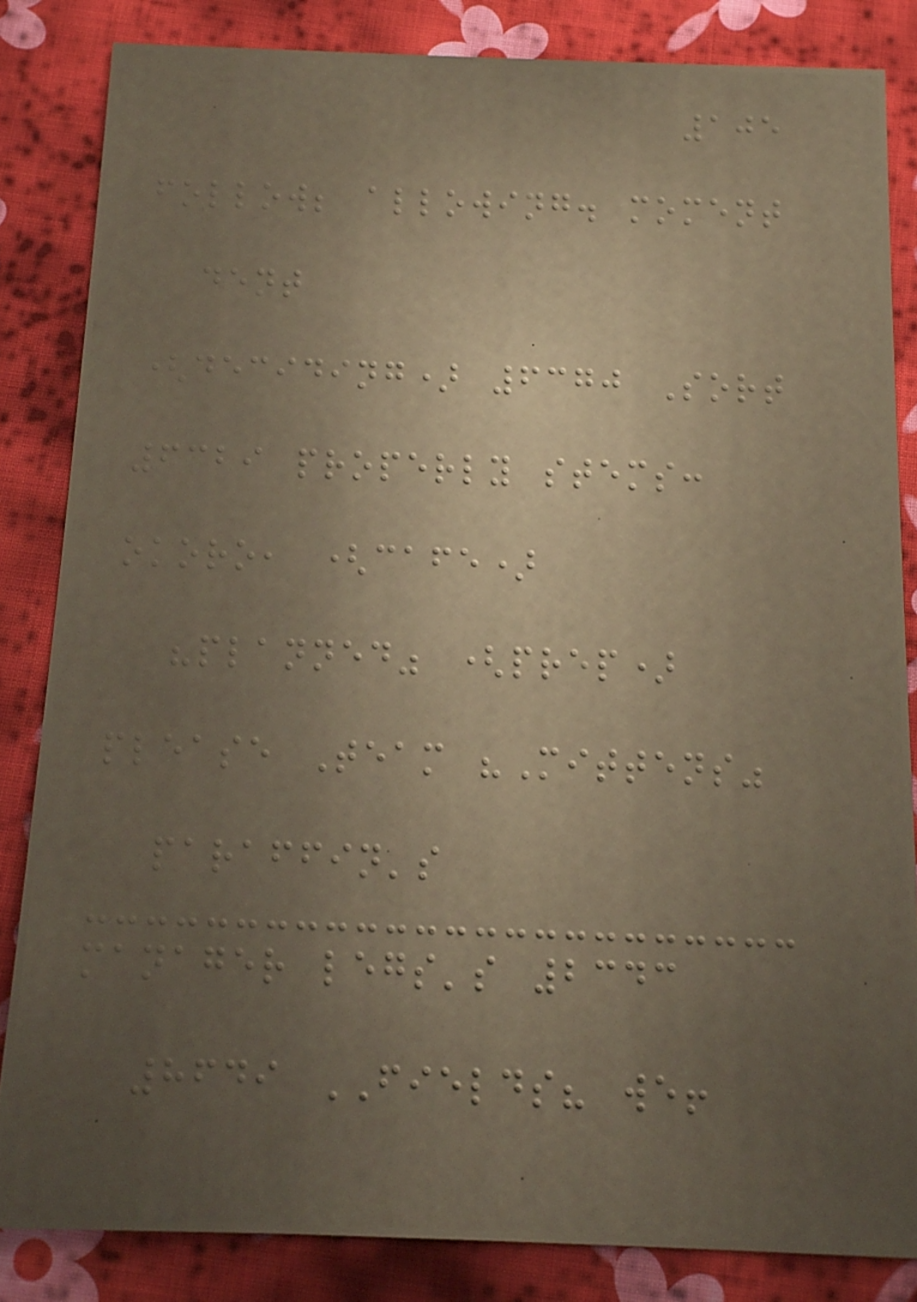105
follow; allowing. moment
dent
(deciding) 6370 Sort
6329 properly stems:
okoro, (cafe)
"planned" (prep)
please Team "Mittens"
paraffin's
manager legs's 2343
8649 FIELDS? we!
